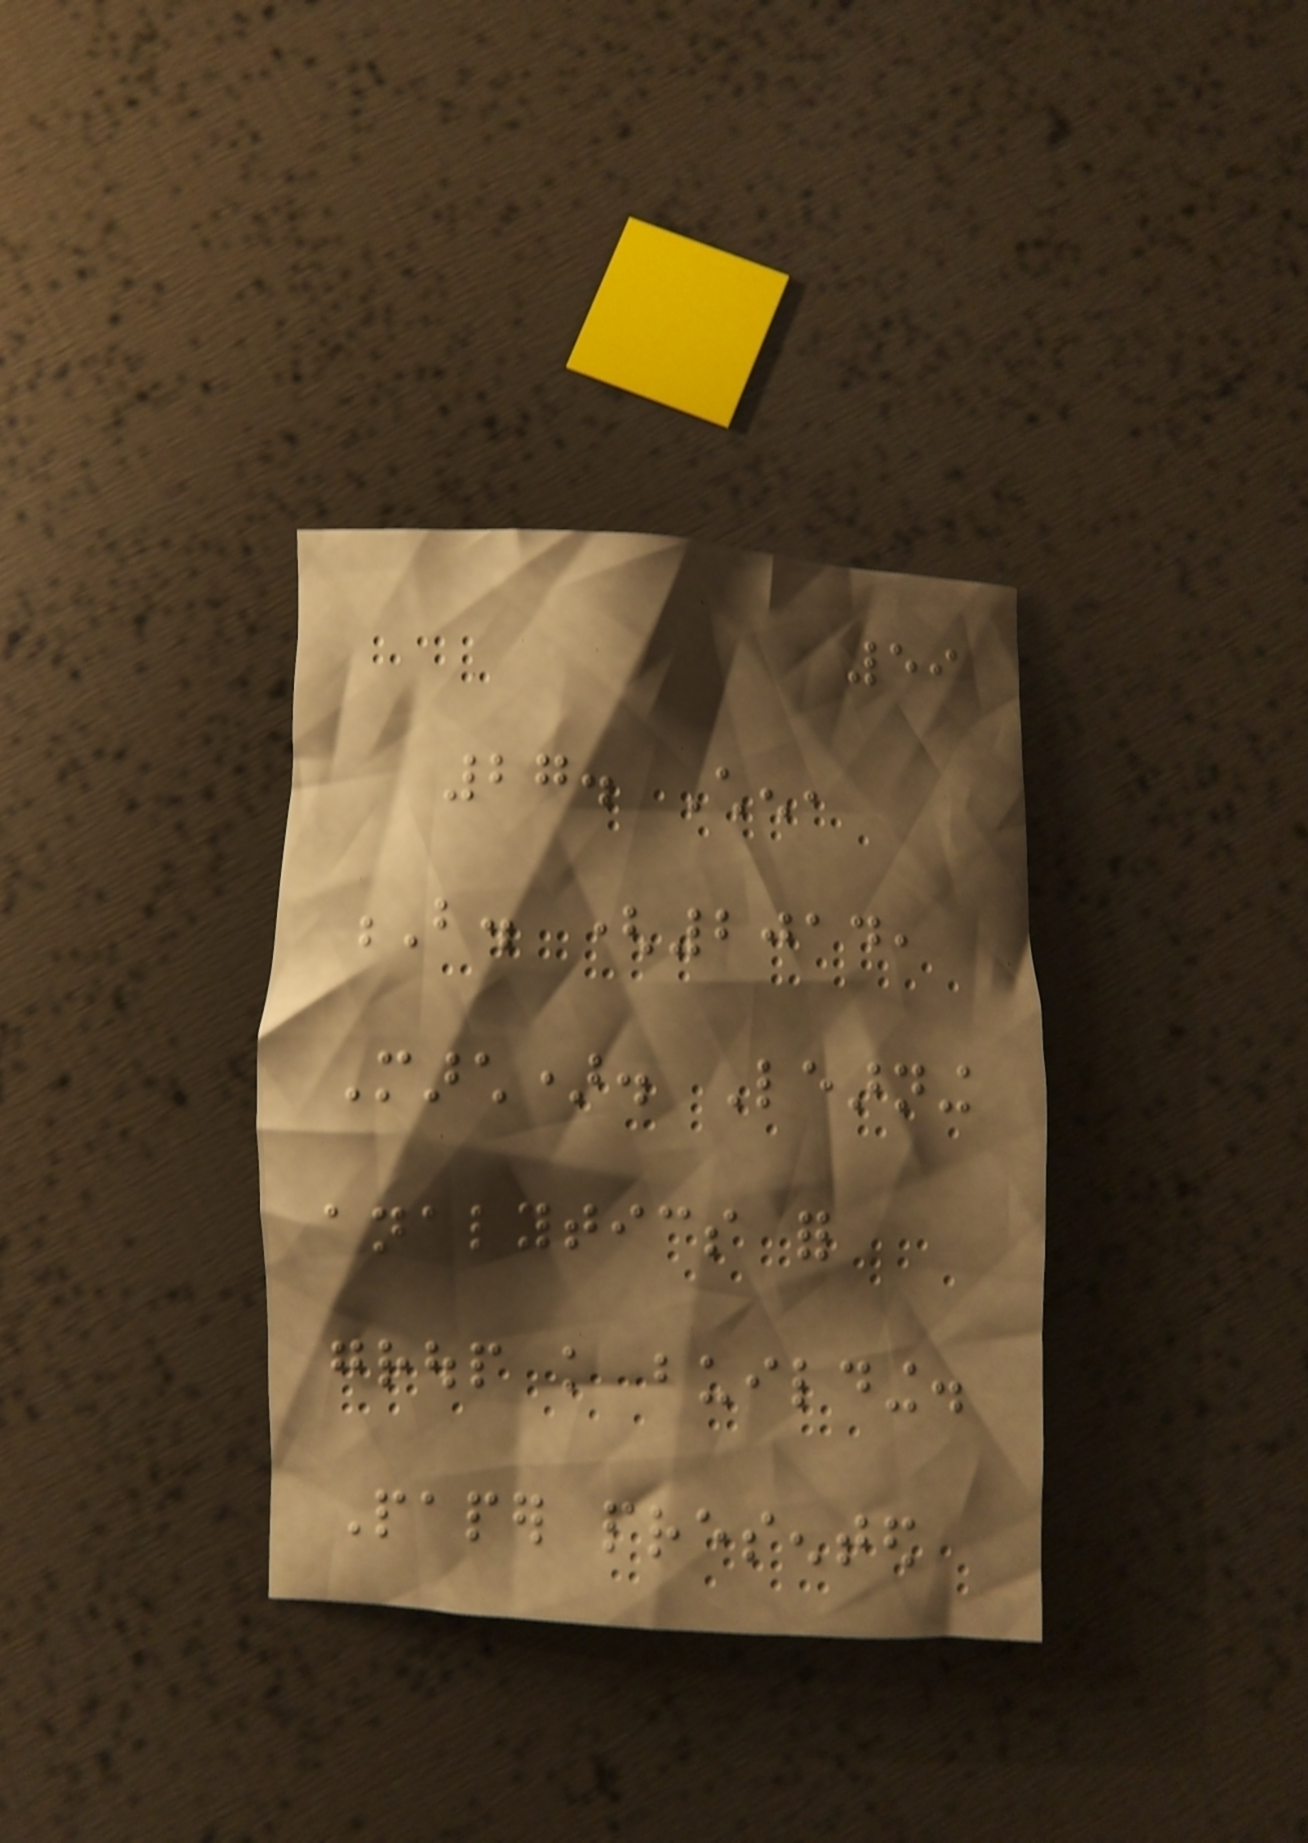59
27. Chen,
B. (2014,
March). Learning
analytics for
group knowledge building.
Paper presented
